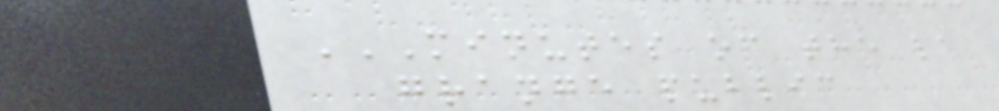MINUTES OF THE LA
GRANGE PUBLIC
